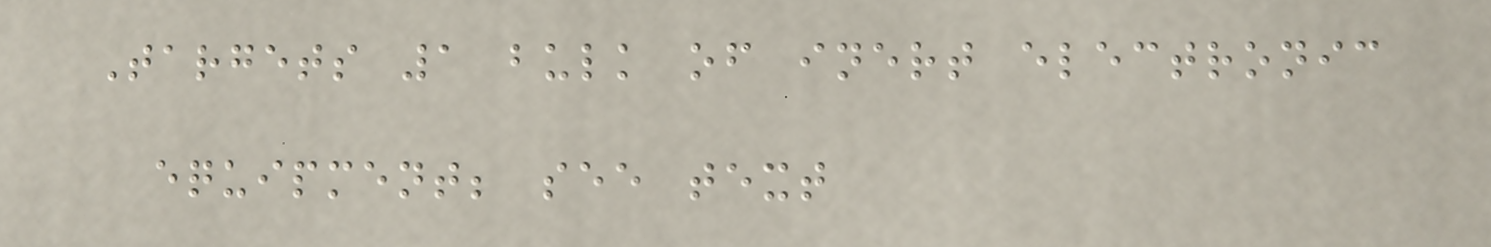Targets 1 bulk of inert electronic
equipment; see text
